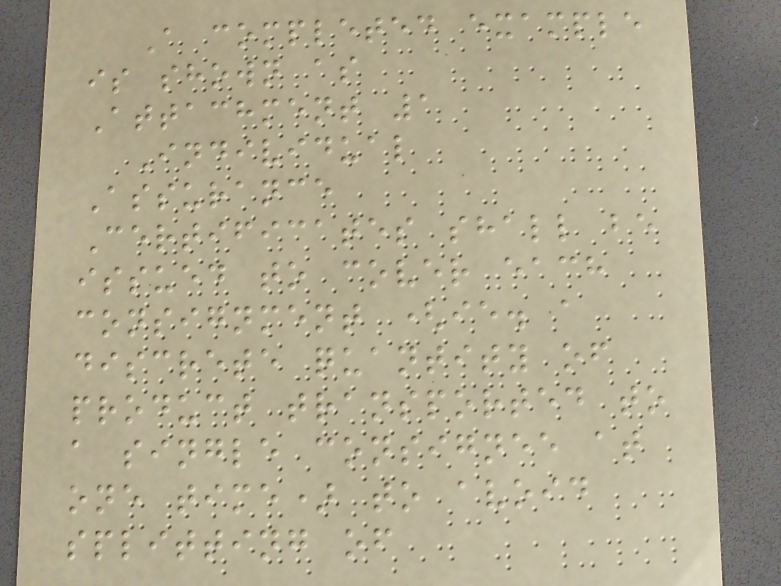A completed example
is shown as
Attachment 1
Individual
Assurance
Certificates shall be
issued to cover each
consignment (ie. a
discrete quantity of
product transported to
a single consignee at
one time) to avoid
splitting of
